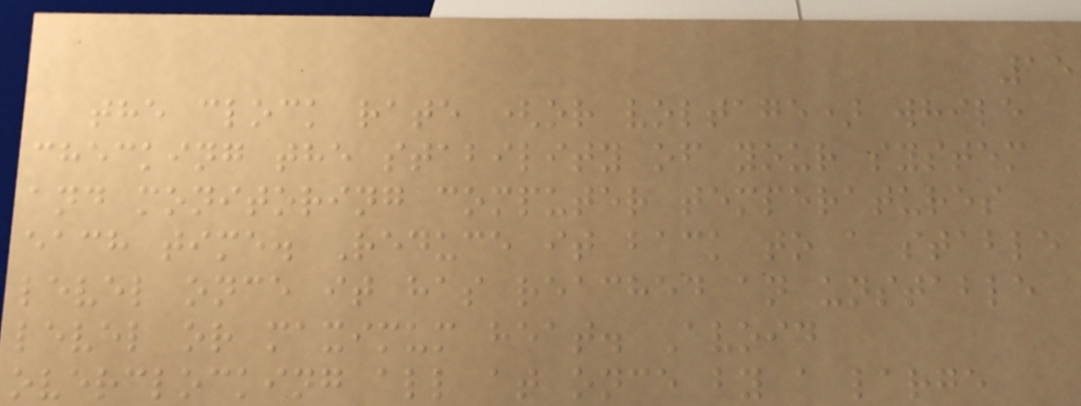15
the clock rate (or voltage) while
checking the stability of your system
and monitoring computer temperatures
each time. Reduce it back to a stable
level once it has reached an unstable
level or maximum heat. Avoid
overclocking all at once by a large
